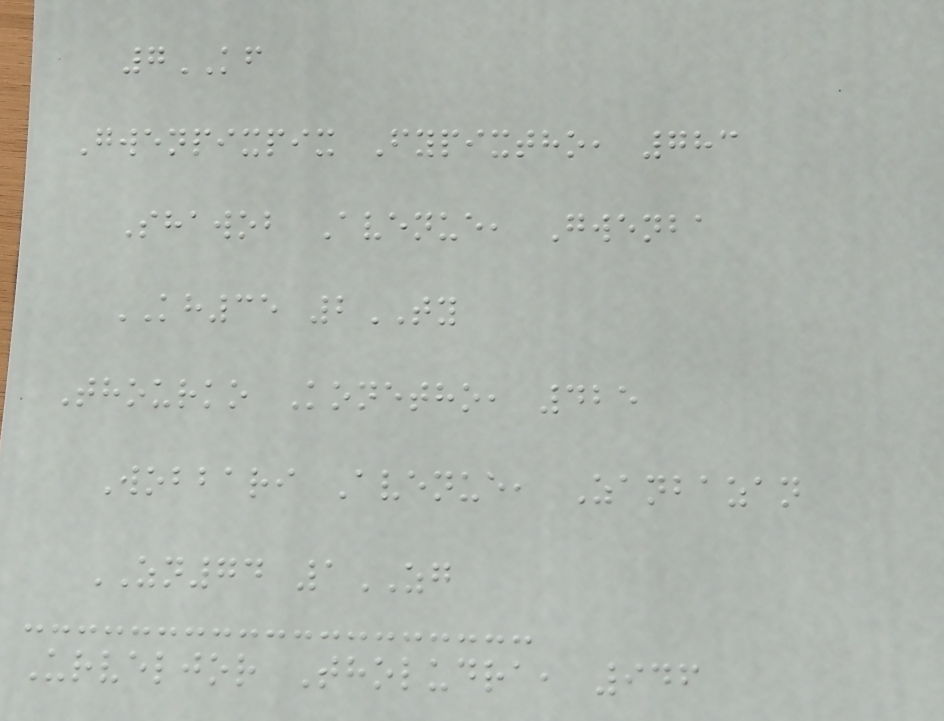7KF
Gwenpixpix Fypixtho, 783
Shawob Avenue, Gwenba
KH35 2TY
Thourko Konetho, 425
Wobbari Avenue, Zanbazan
ZN74 1ZG
Urveljor Tholudra, 946
